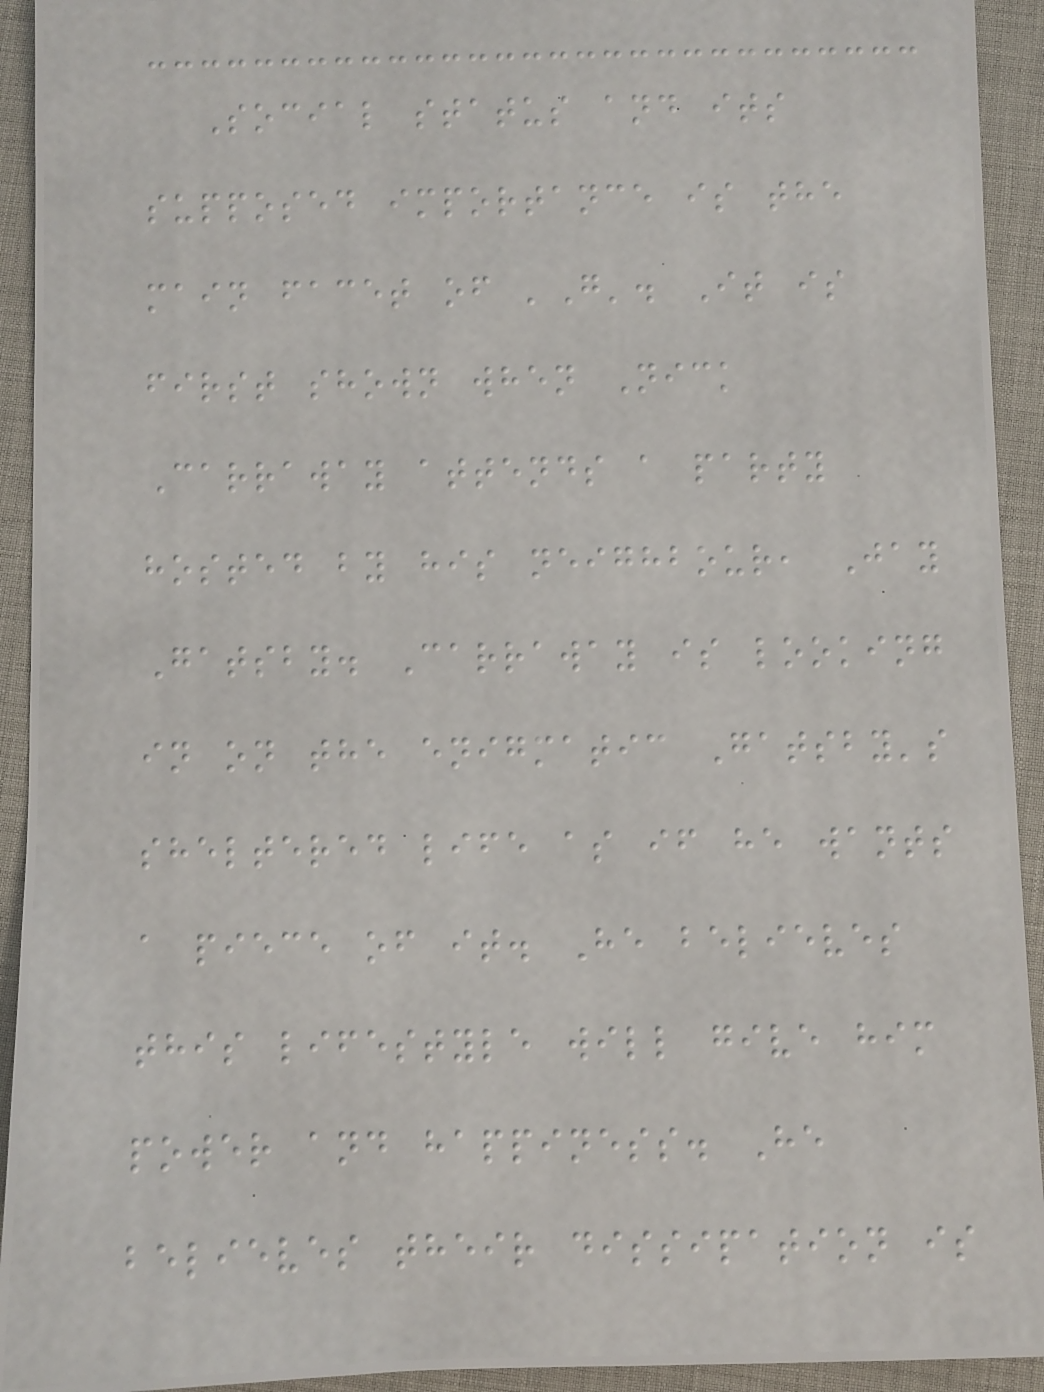Social status and its
supposed importance is the
main facet of 'G'. It is
first shown when Nick
Carraway attends a party
hosted by his neighbour, Jay
Gatsby. Carraway is looking
in on the enigmatic Gatsby's
sheltered life as if he wants
a piece of it. He believes
this lifestyle will give him
power and happiness. He
believes their dissipation is
